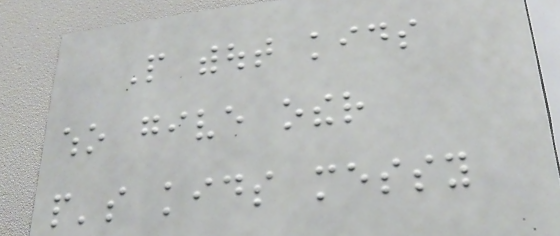People without kids
who give other
people's kids messy
